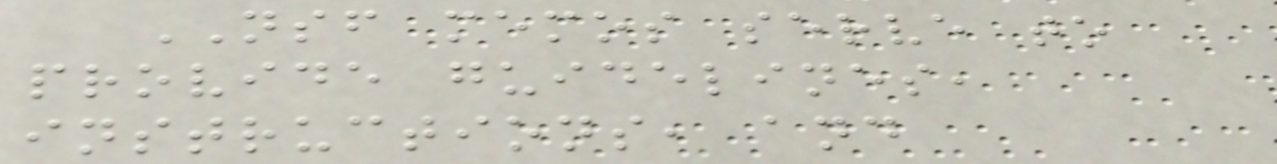NSF memos serve to
provide guidelines,
instructions, and
